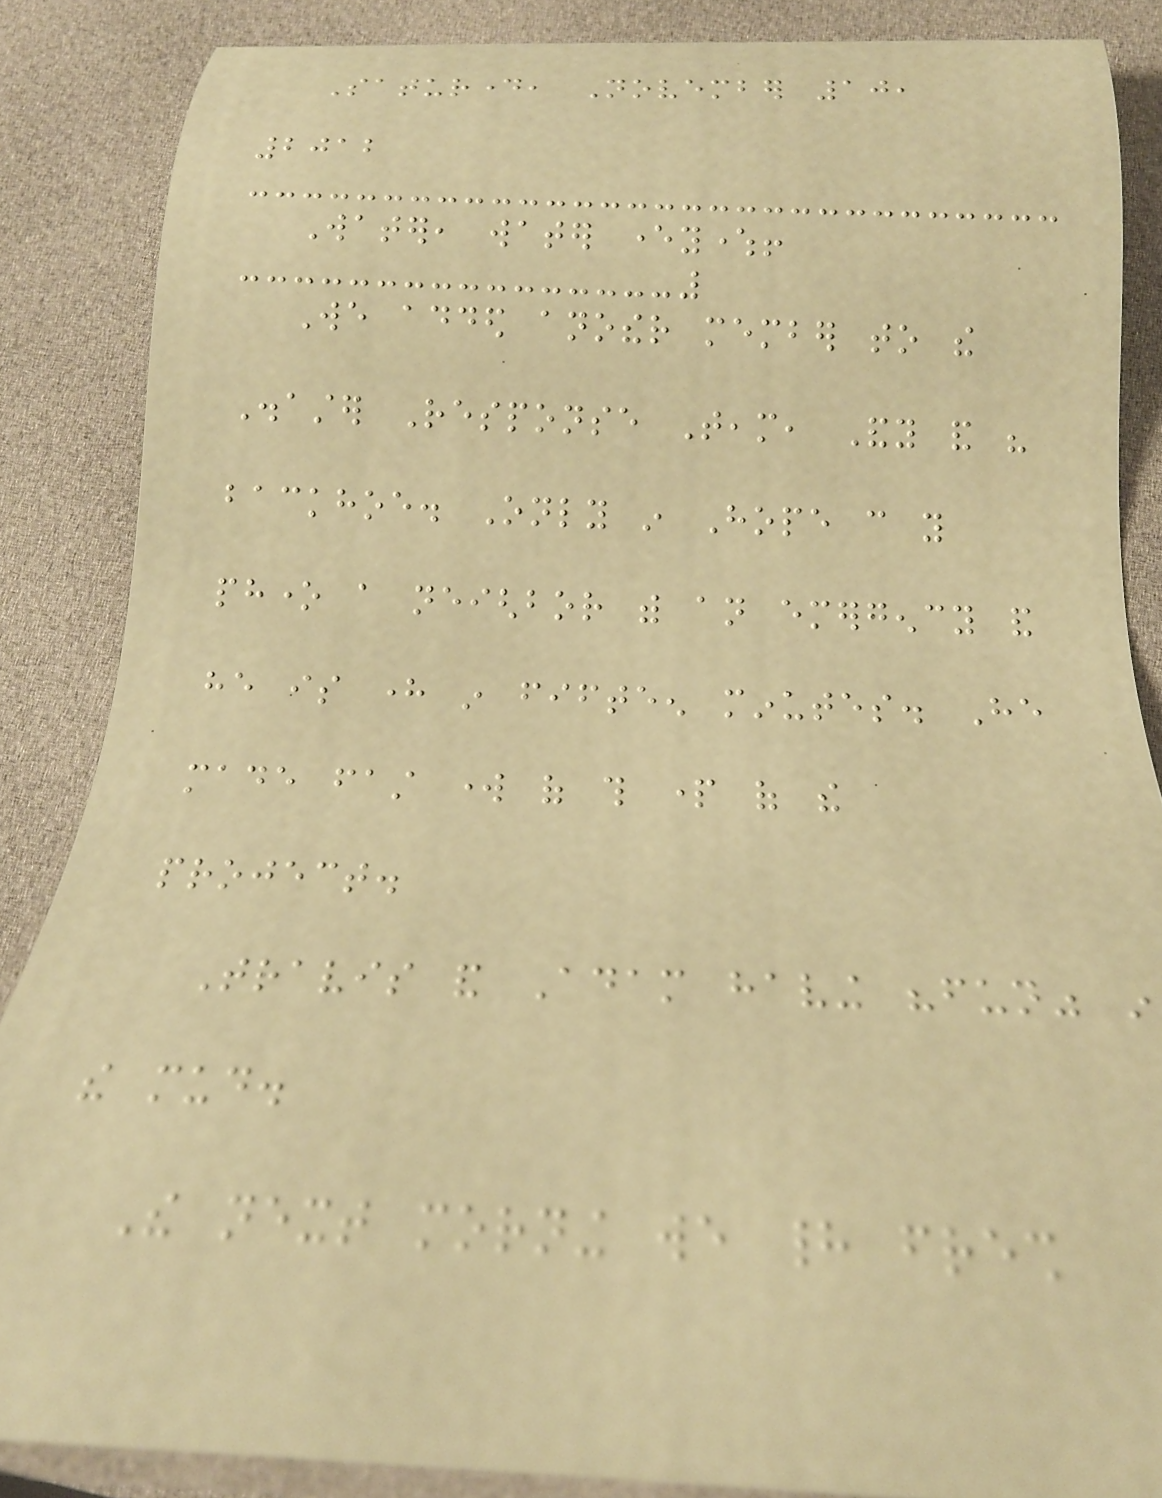Saturday, November 10,
2012
Water, water everywhere!
We added another member to the
Disaster Response Team, Andy and his
backhoe. Only in Hope can you
phone a neighbor with an emergency and
he is here in fifteen minutes. He
made fast work of this part of the
project.
Travis and Adam having "fun" in
the mud.
The next morning we had fresh
